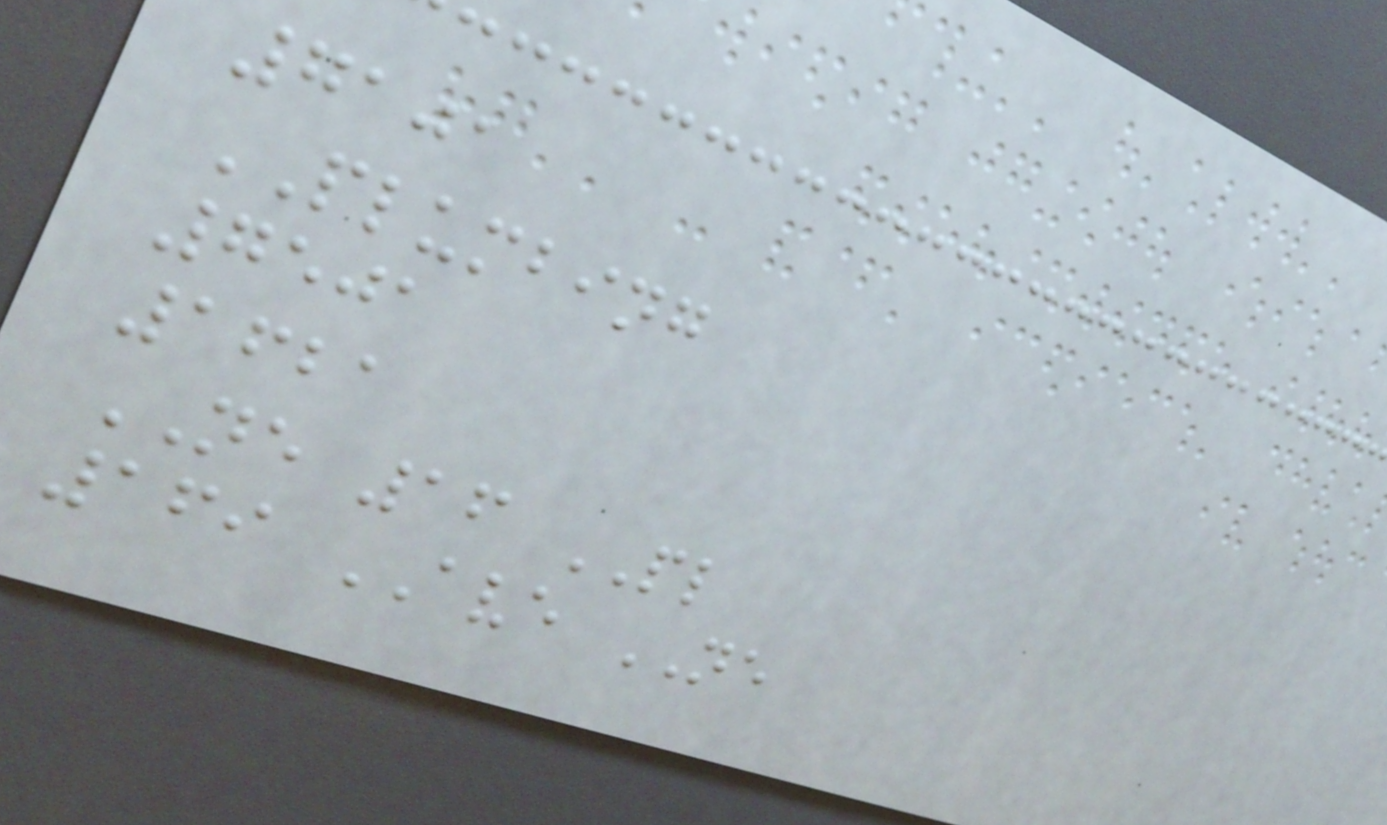7101
PLUMBING
7501
1621
NE 16 PL
169 AVE NE
